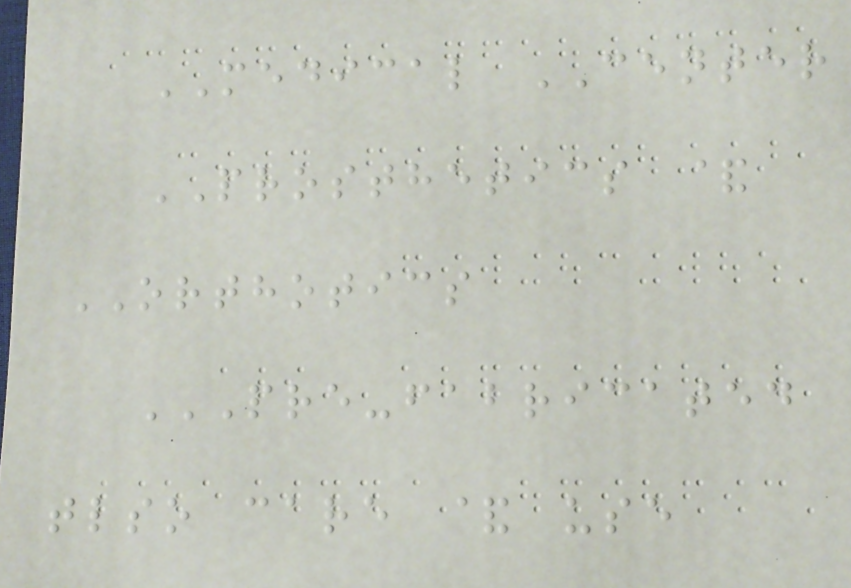MEDICAL CENTER
PROSTHETICS &
ORTHOTICS
PRE-FABRICATED
TLSO CARE & USE
